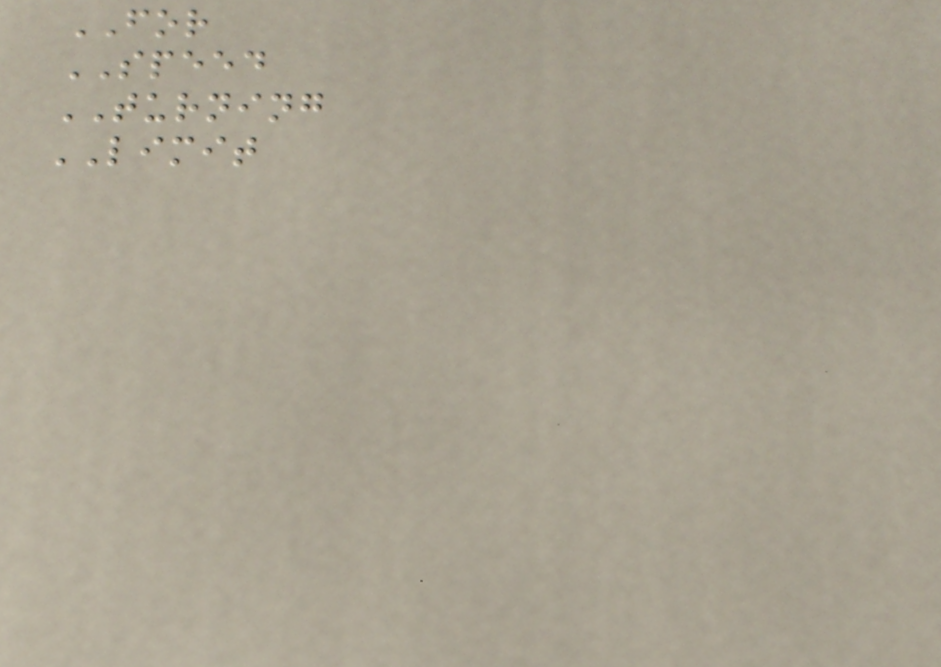FOR
SPEED
TURNING
LIMIT
